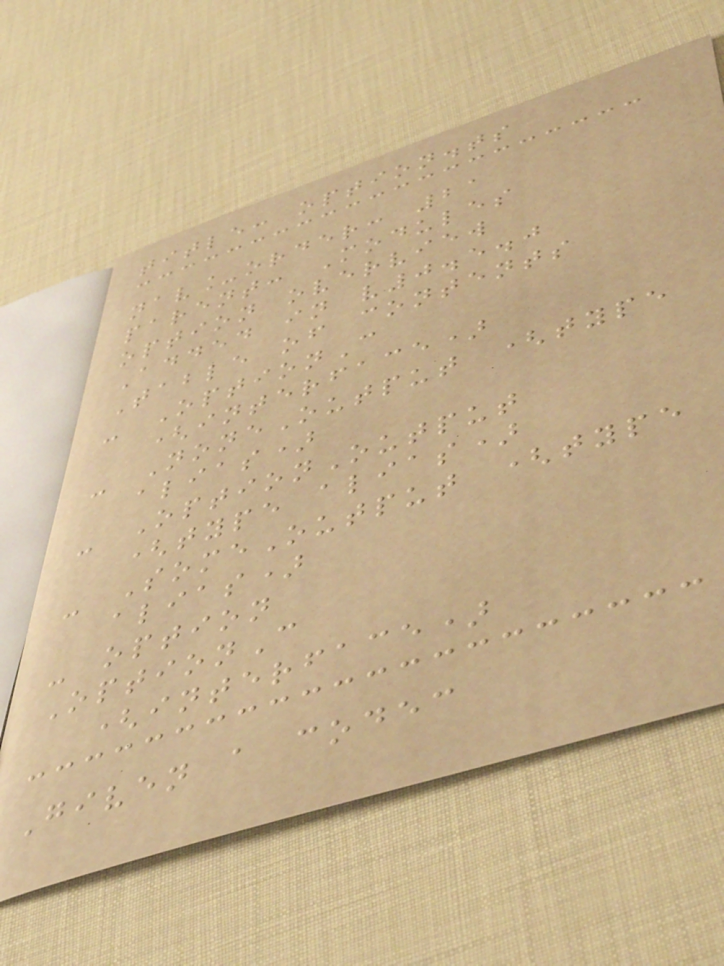title: option.ts
nav_order: 21
parent: Modules
option overview
Added in v0.5.0
Table of contents
- OptionC
(interface)
- NoneOutput (type
alias)
- OptionOutput
(type alias)
- SomeOutput (type
alias)
- option
OptionC
(interface)
Given a codec
